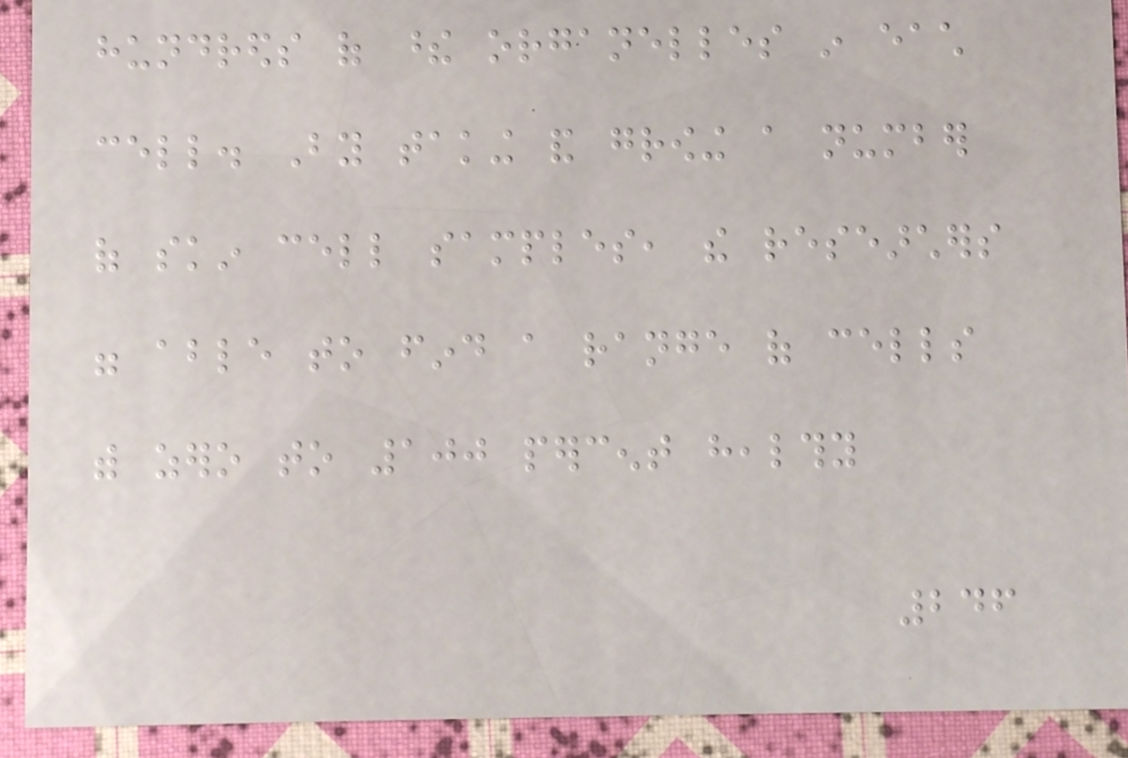hundreds of these organelles in each
cell. By taking and growing a number
of skin cell samples, the researchers
were able to find a range of cells
with zero to 100 percent healthy
246
